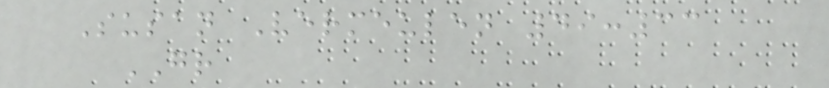Susan Vermeulen 49:33
GR
